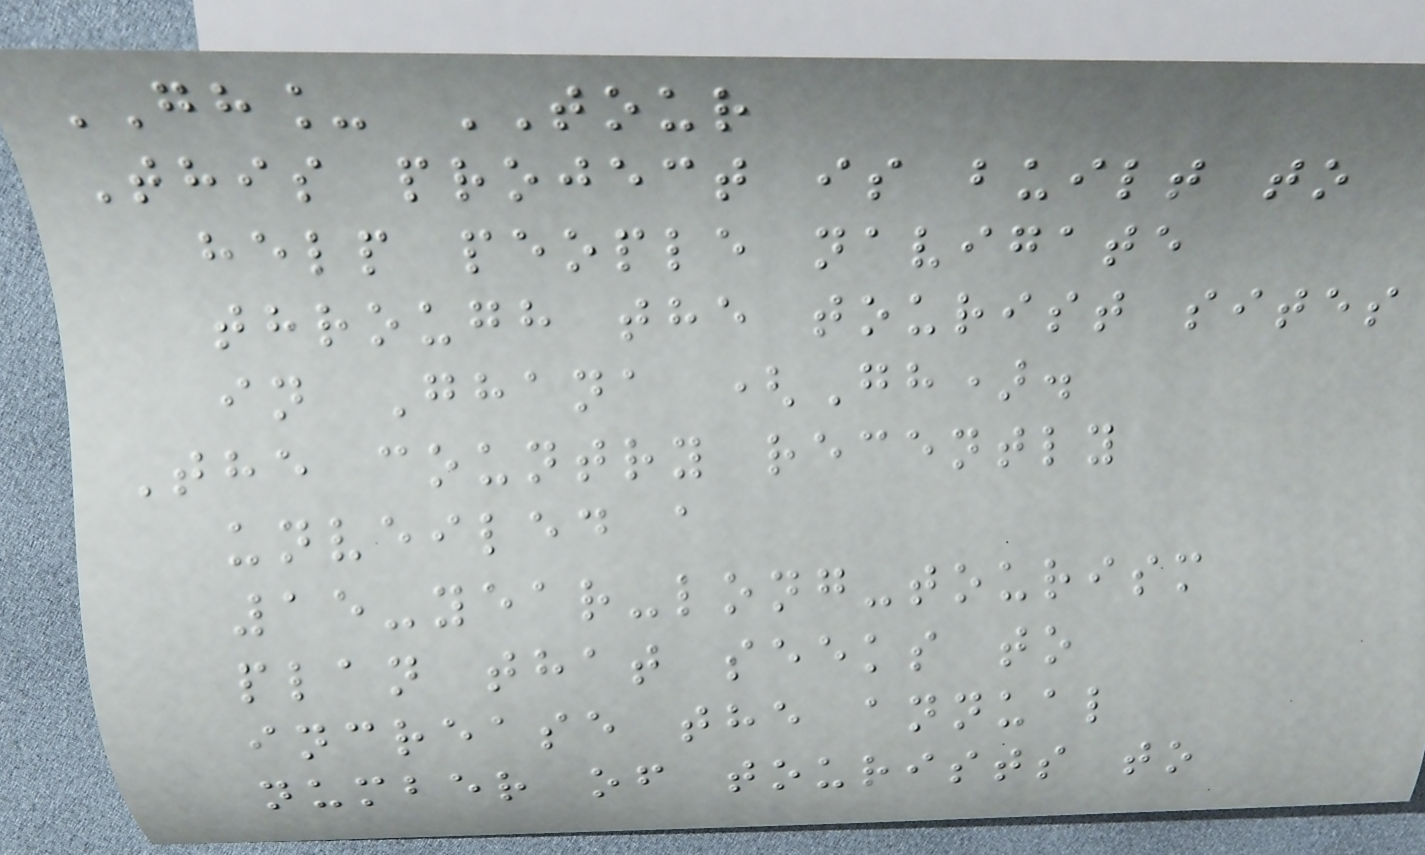GH_ TOUR
This project is built to
help people navigate
through the tourist sites
in Ghana (Gh).
The country recently
unveiled a
15-year-long-tourism
plan that seeks to
increase the annual
number of tourists to
